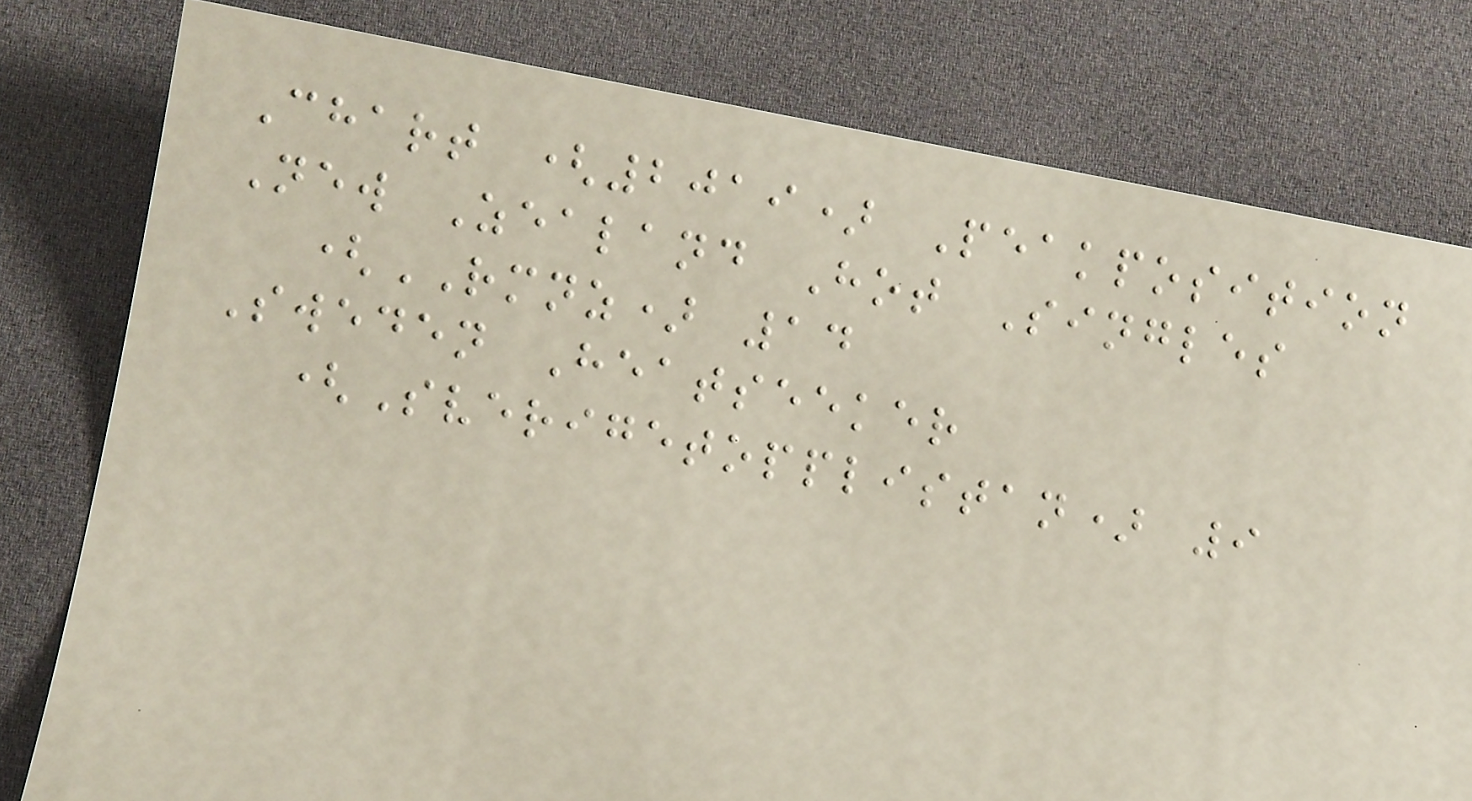Chart (2019) Peakposition
New Zealand Hot Singles
(RMNZ) 14
Sweden Heatseeker
(Sverigetopplistan) 9
